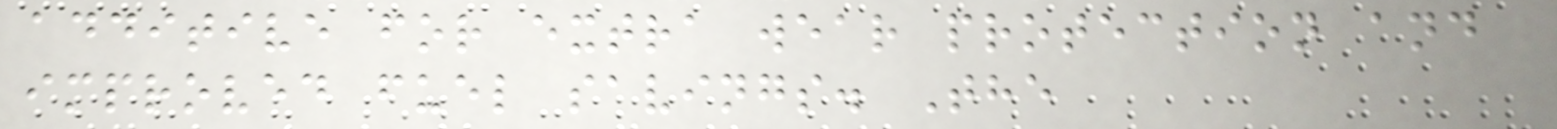additive for extra wear protection and
improved fuel savings. The
